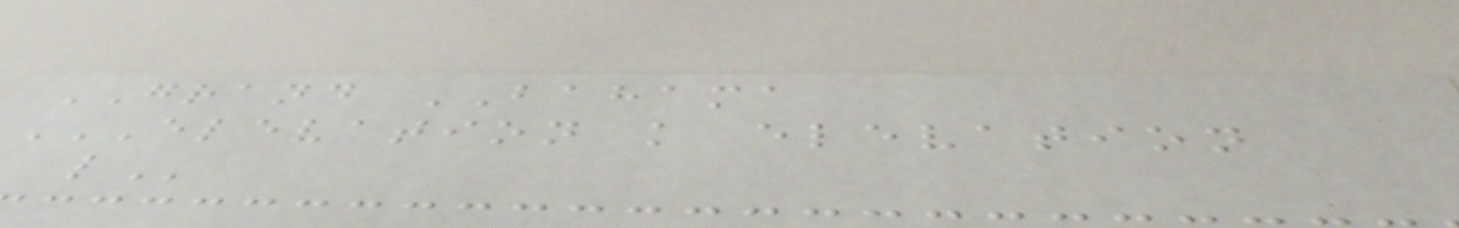GRAND BAHAMA
ELEVATION K ELEVATION
L
